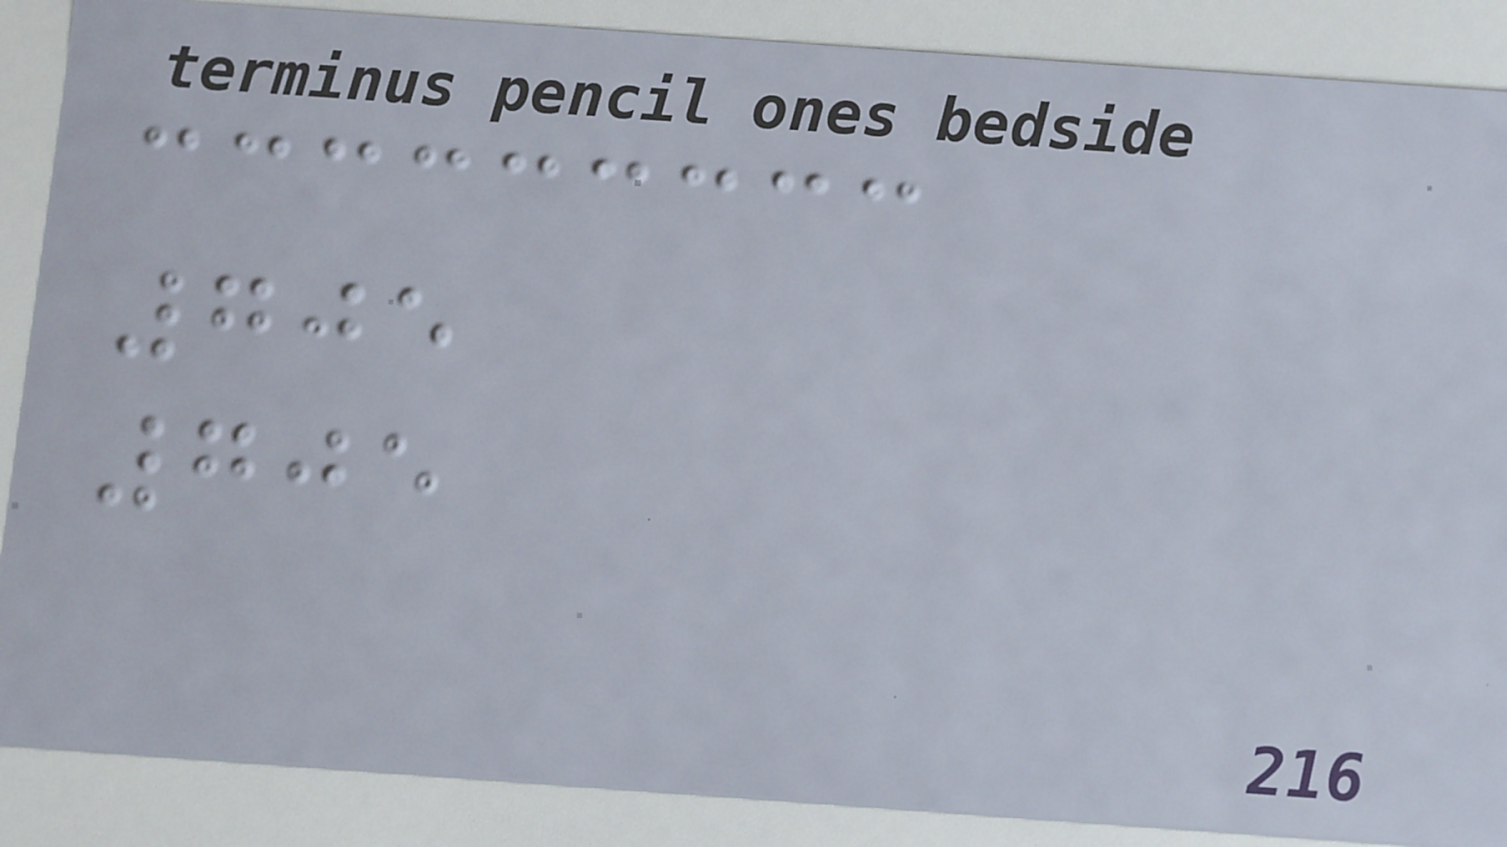705
705
